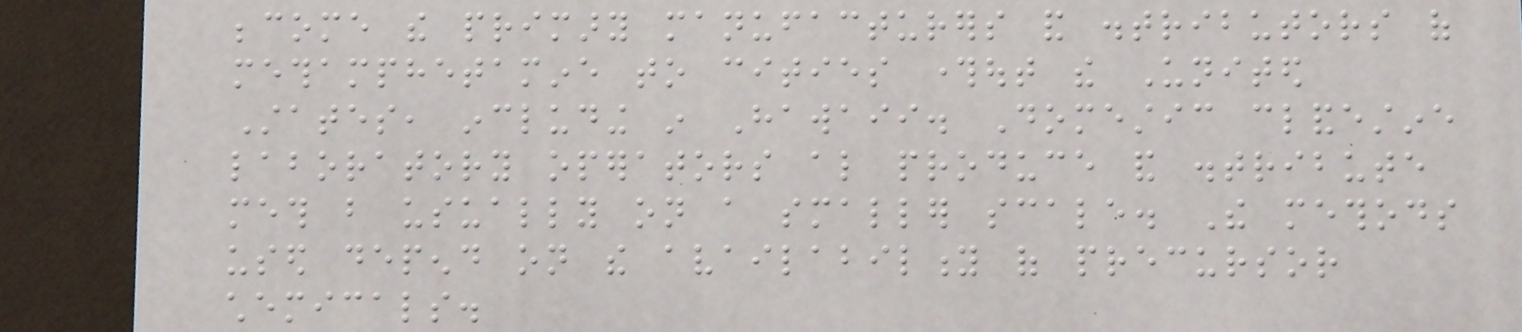become the primary manufacturers and distributors of
methamphetamine to cities throughout the United
States, including in Hawaii. Domestic clandestine
laboratory operators also produce and distribute
meth but usually on a smaller scale. The methods
used depend on the availability of precursor
chemicals.
